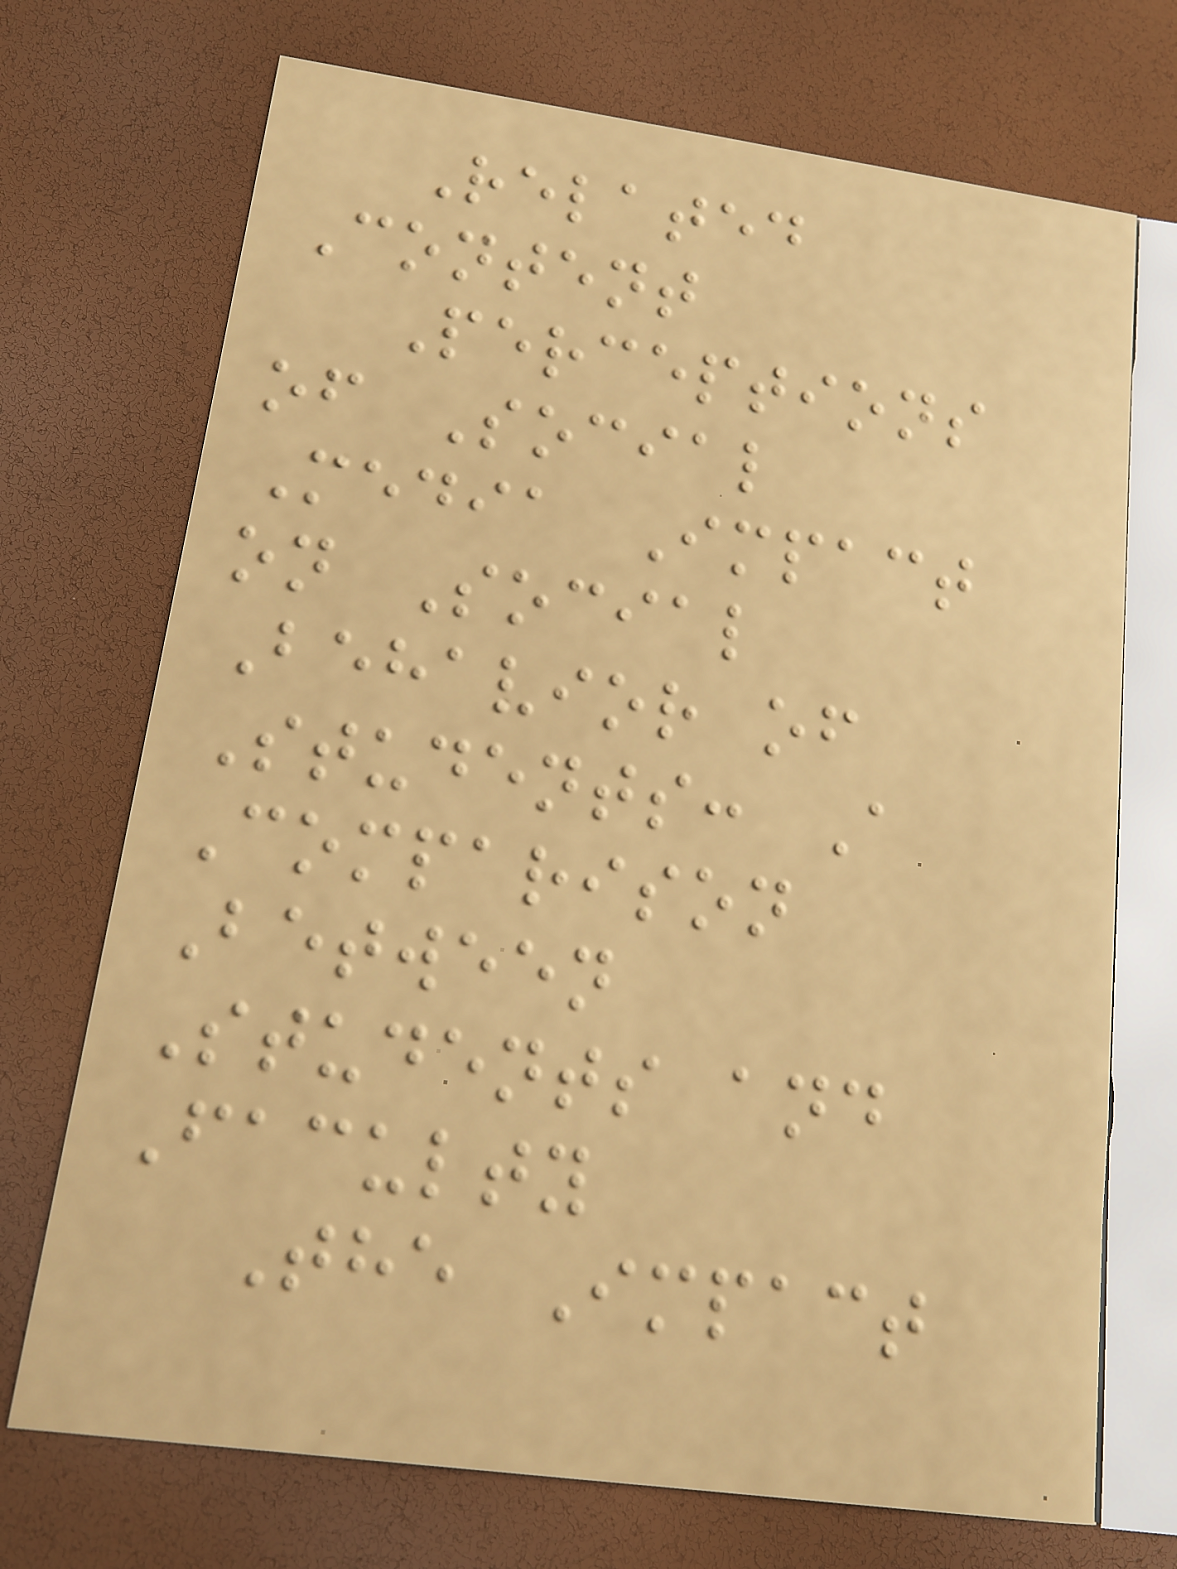Related
Content
Perceptions
of Social
Media Impact
on Social
Behavior of
Students: A
Comparison
Between
Students and
Faculty
The Impact
